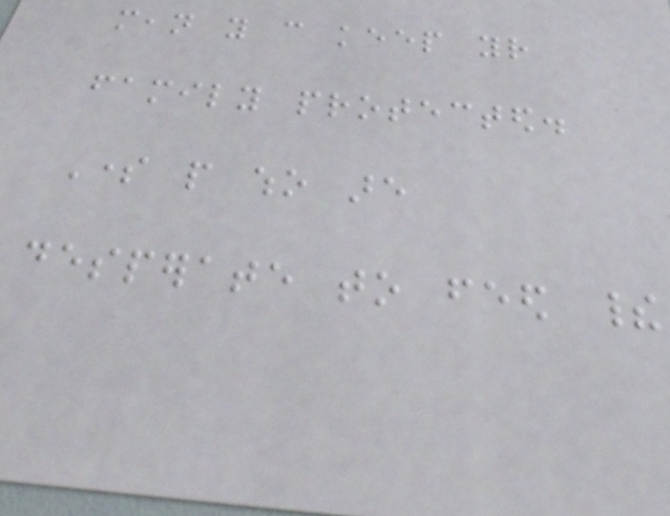mean you can keep your
family protected.
Some people who are
desperate to feed their
